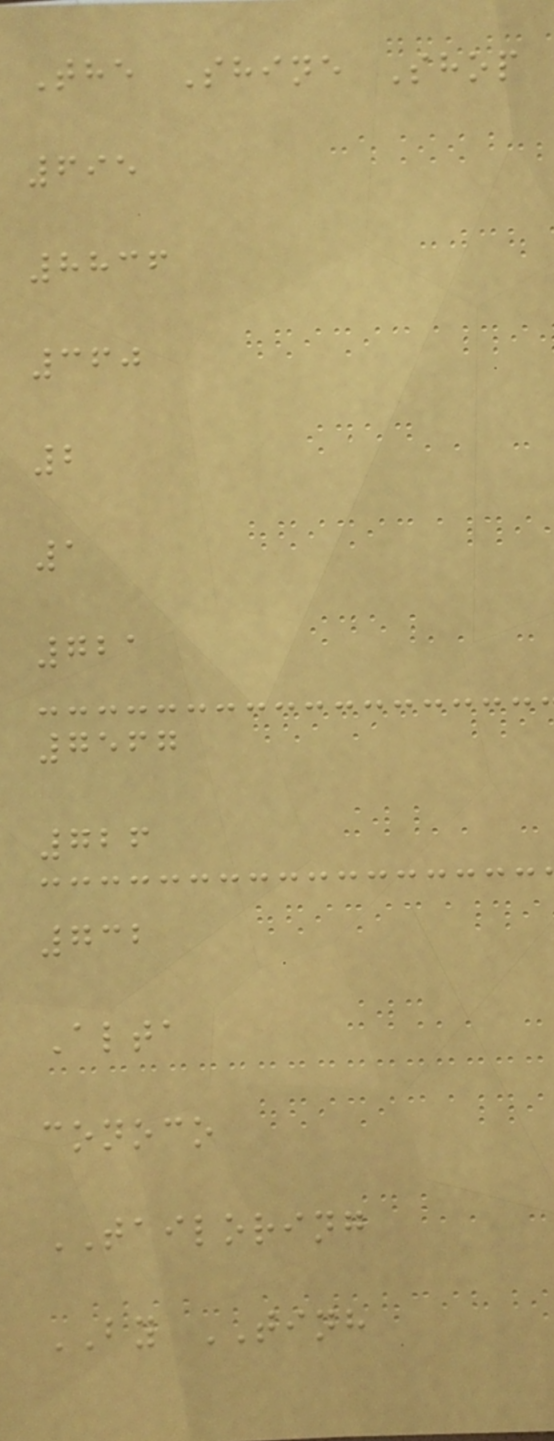The Shine Shop
695
8836
360
2
1
721
7567
726
732
Alta
conoco
TAILORING
BY TINH
